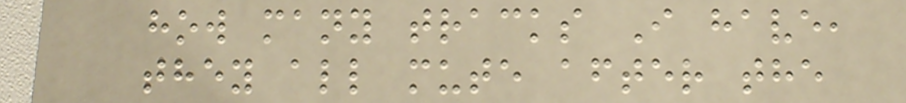how many tracks I have,
they all mute after the
